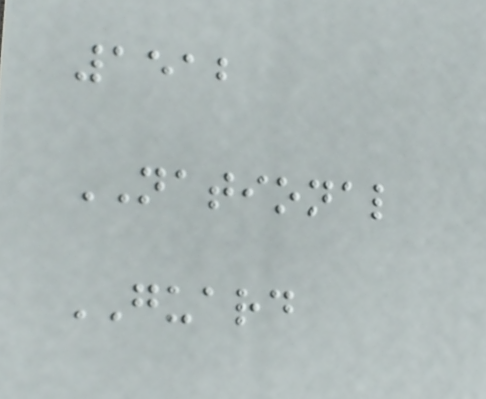1512
NATIONAL
GUARD
